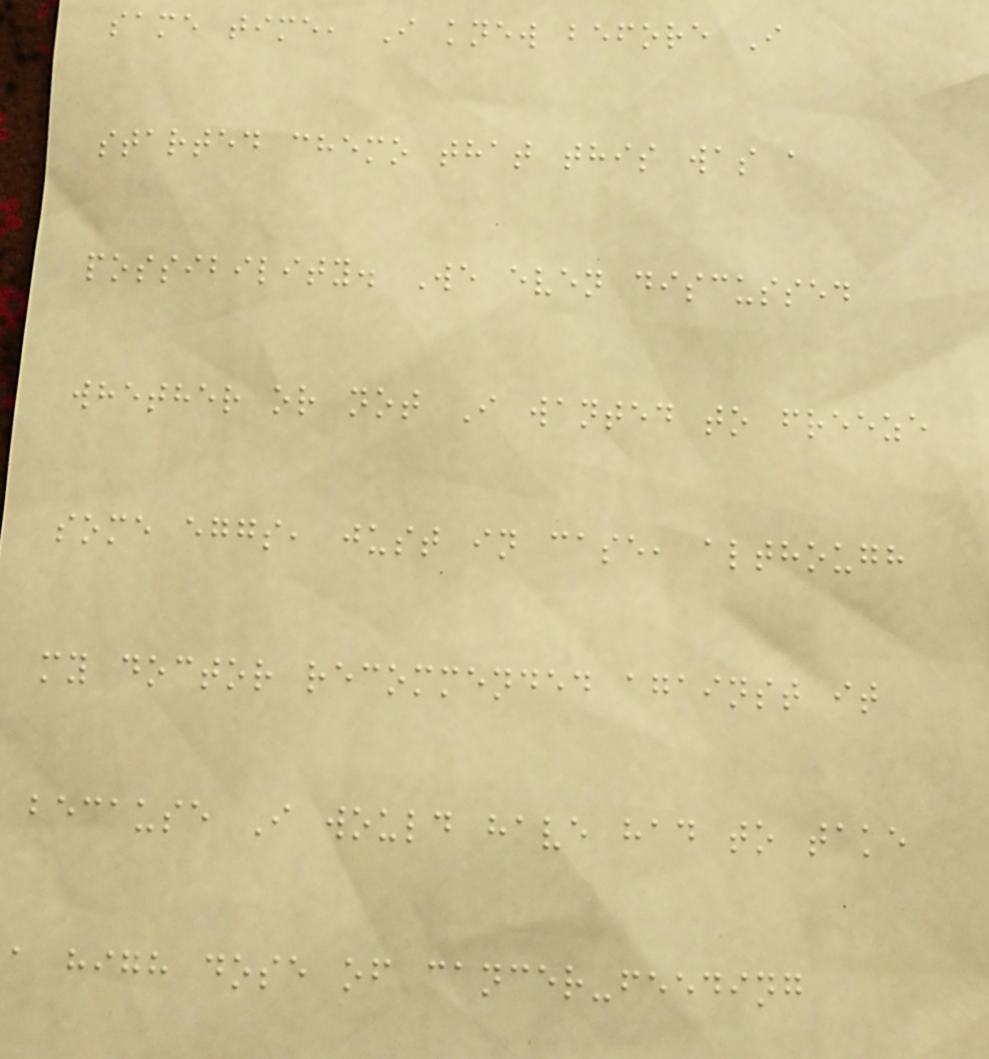same time, I knew before I
started chemo that this was a
possibility. We even discussed
whether or not I wanted to freeze
some eggs, just in case, although
my doctor recommended against it
because I would have had to take
a high dose of cancer-feeding
